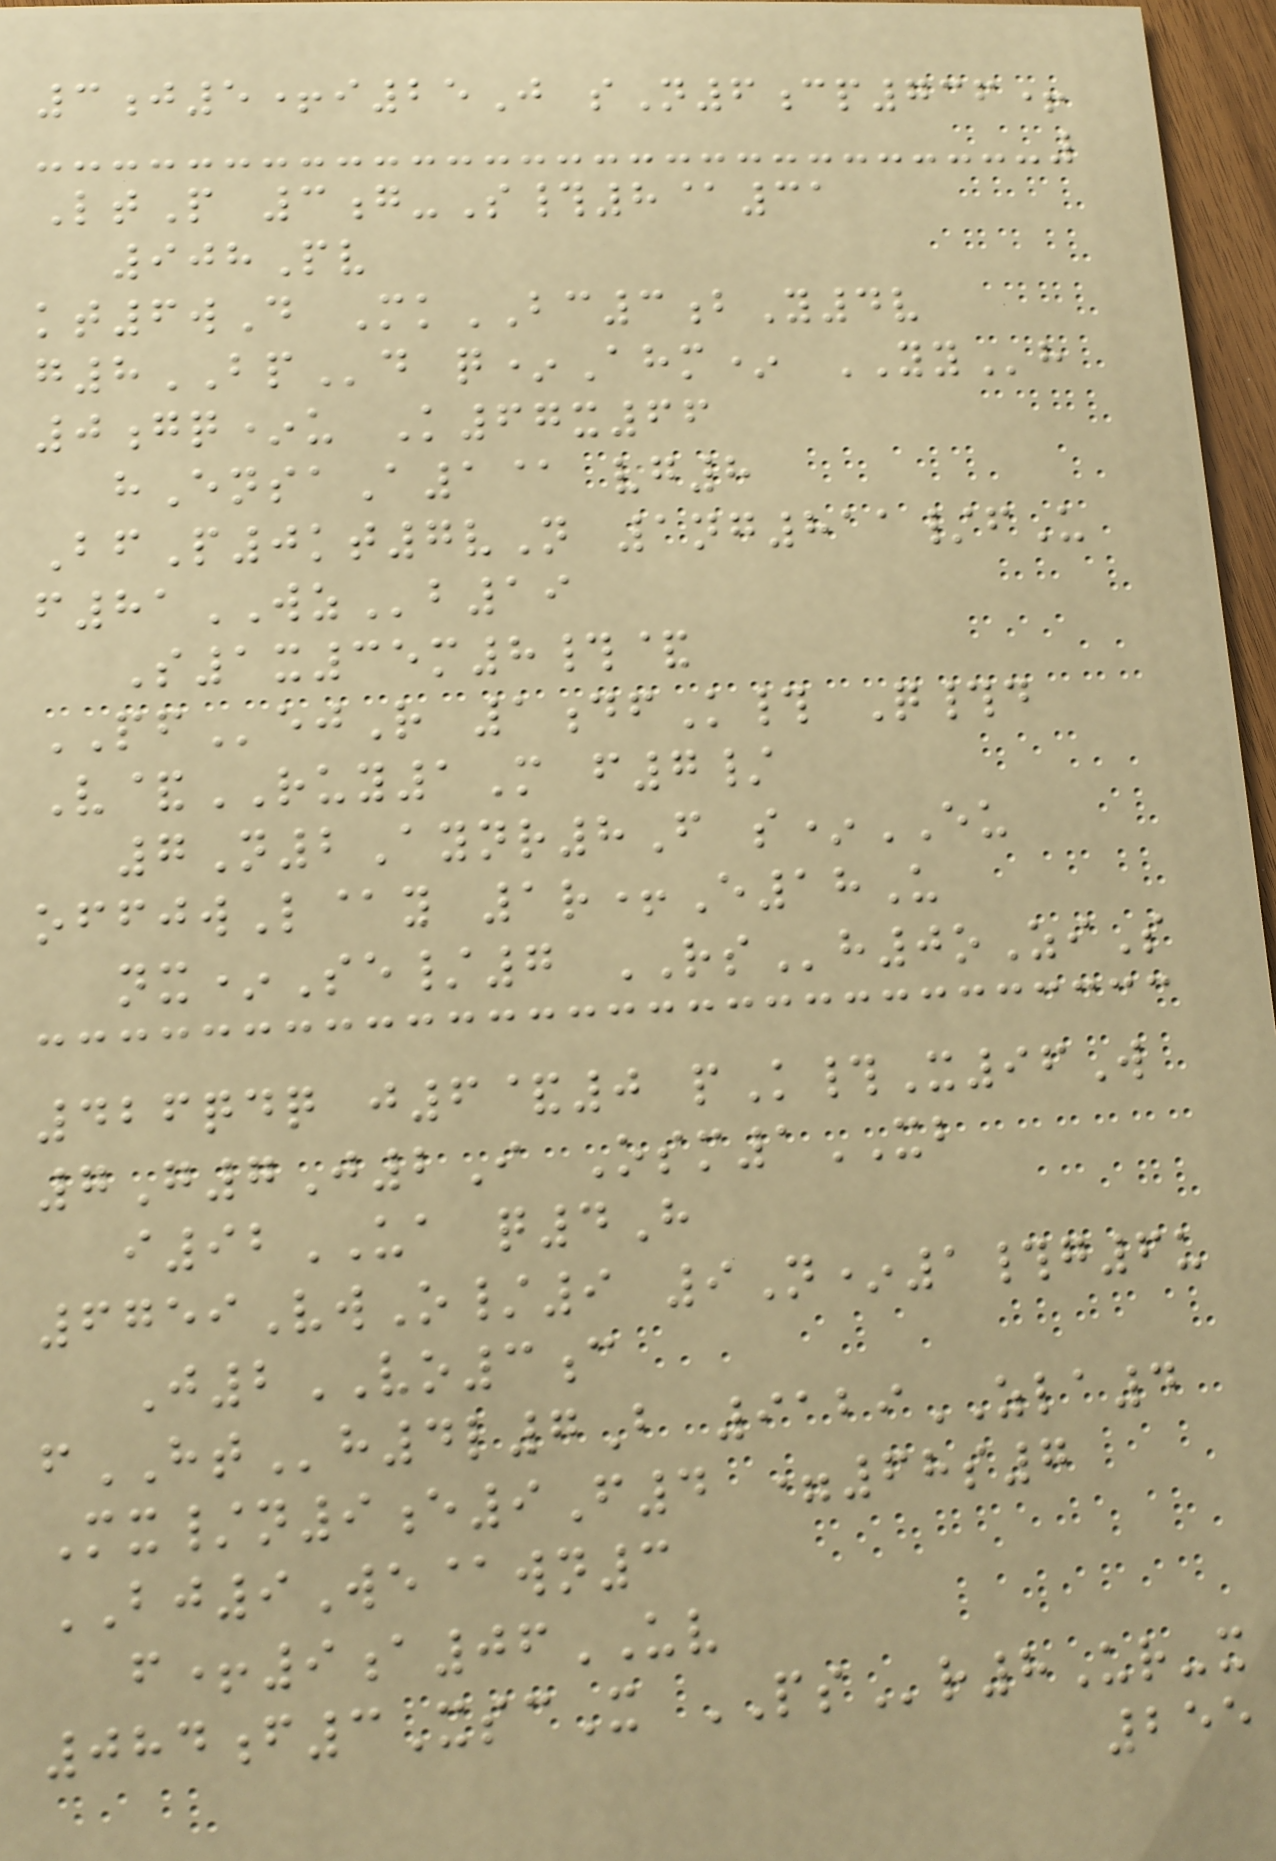3j5+i25J sN6cp736+
LtP 3g-S#8@31
908Pv
kt6wD MkBC3bY4v
g8BPd q*Ahm* YYh
0gq*u K67x66
hEnsaA1@ vg8
BfP0kt7vN 1ng811/fU
f81WZb19
S1x35m8#&
PFejR 1dfK# Q#d
V&RUY1M f7/
7N2Aynr8F s*EU
offjwL@y 1r+E18U
nx*Se/7 RSh0oZiS
426qdq j6&0 pK#X96W
7G7J2I Osm1XB
i92UA q4H
6759VwO/9 9N*1#g6u
J2VO3c
fHTh4l7B 9129ZLA4
Mx/n9e9F4 =68s7
BJ9We@wn3
f+9a06UV
084f3XscX PSr8Ur-x
255
